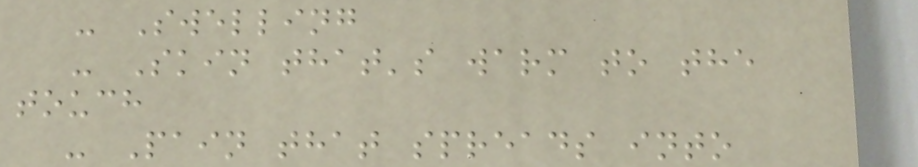- Swelling
- Skin that's warm to the
touch
- Pain that spreads into
